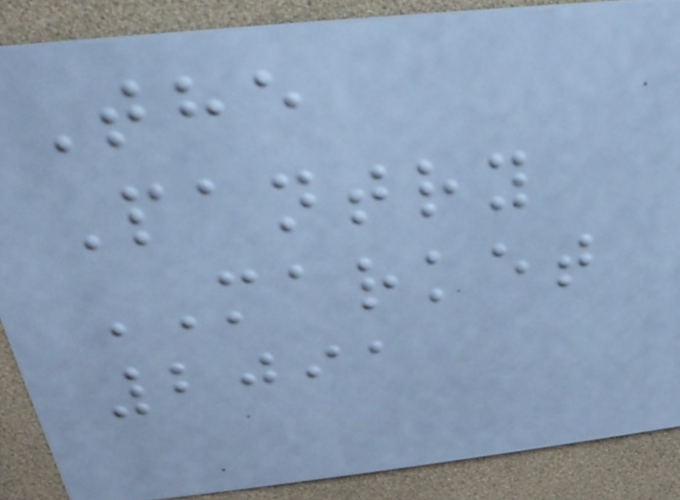The
Pantry
MARKET
2091
